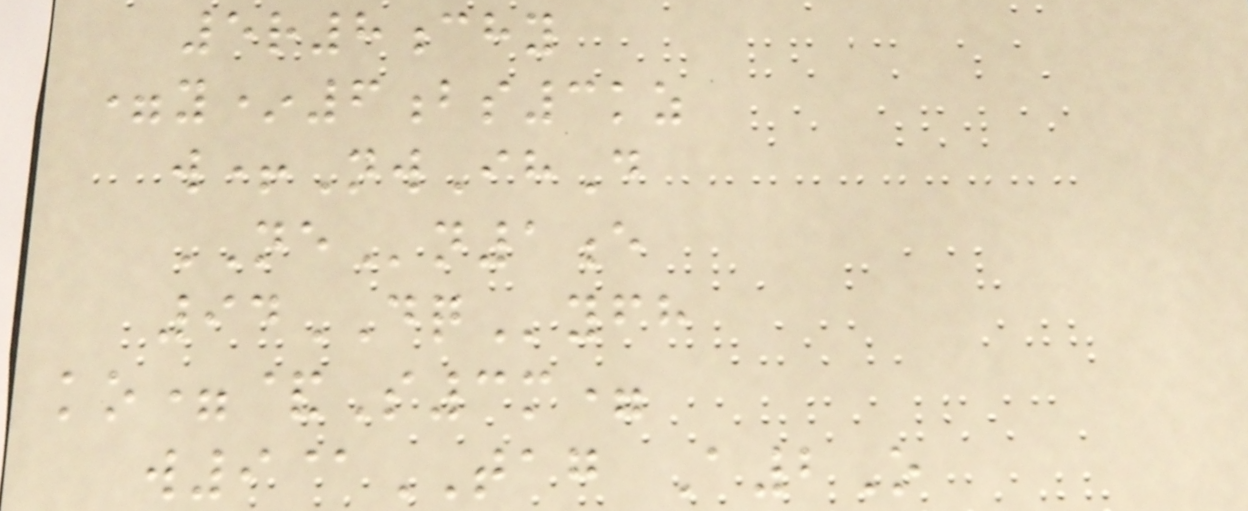5r8chy
=y*6bs3kz
w+NwIhD
NEn1e
94DQyfh
ko=&S3m=
w9@TAG A2O
